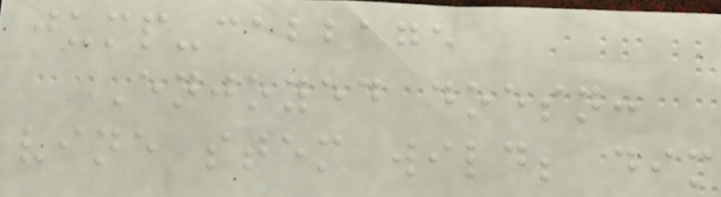jump-cabbage
Enjoyed doesn:
vine stem wild; dim
